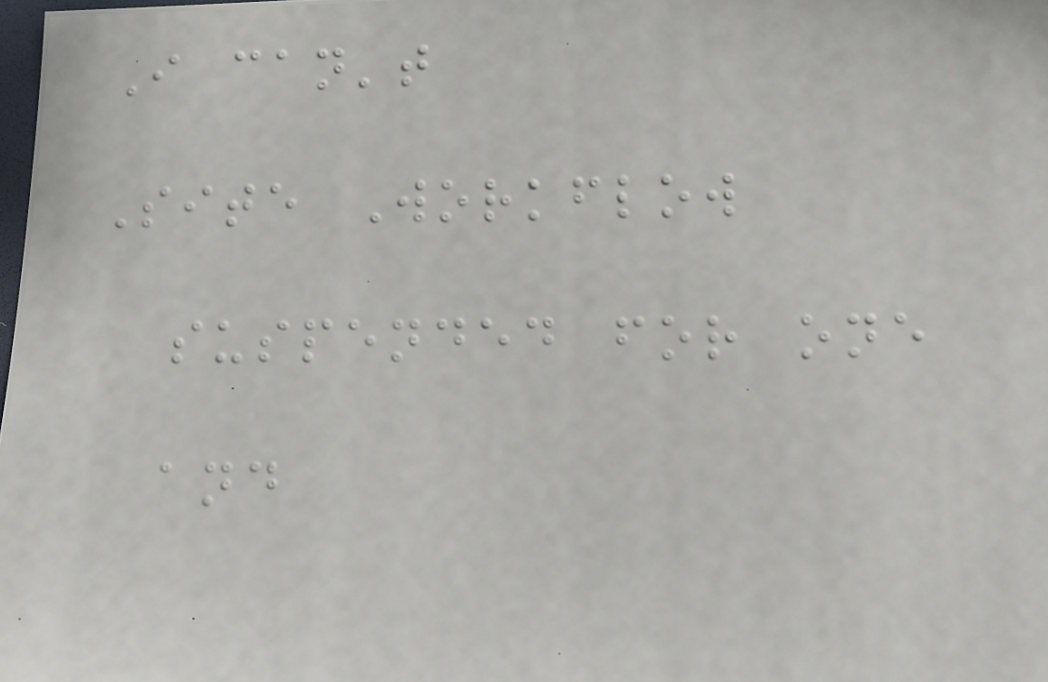I can't
Site Workflow
suspended for one
and
